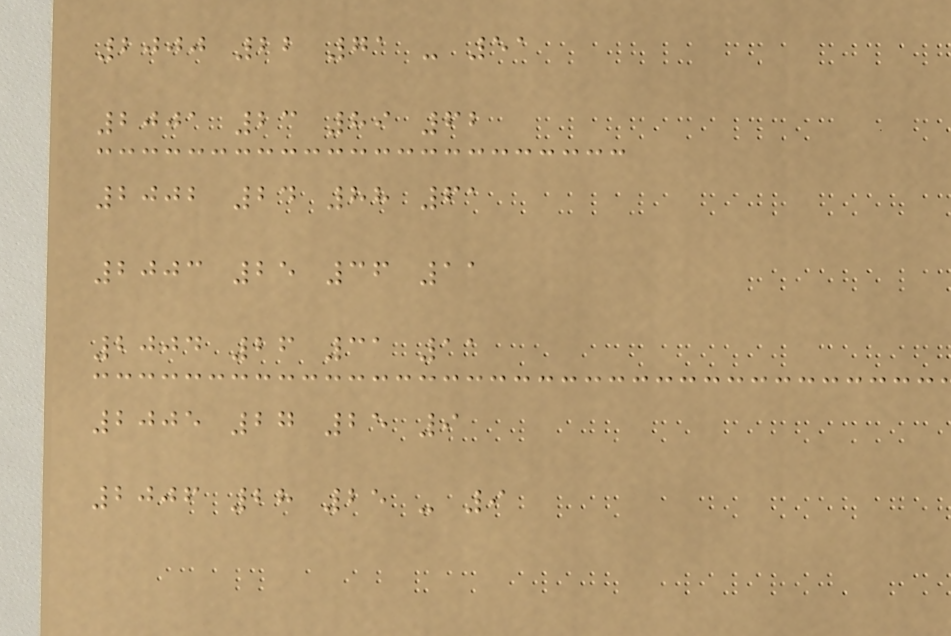2000 22 71 - 51
2001 23 89 62
2002 24 88 61
2003 25 36 11
2004 26 31 11
2005 27 25 9
2006 28 25 - 9
